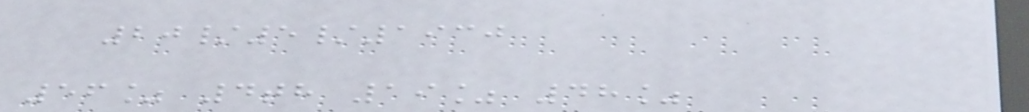20/5/1930
56% 4th 19% 48%
